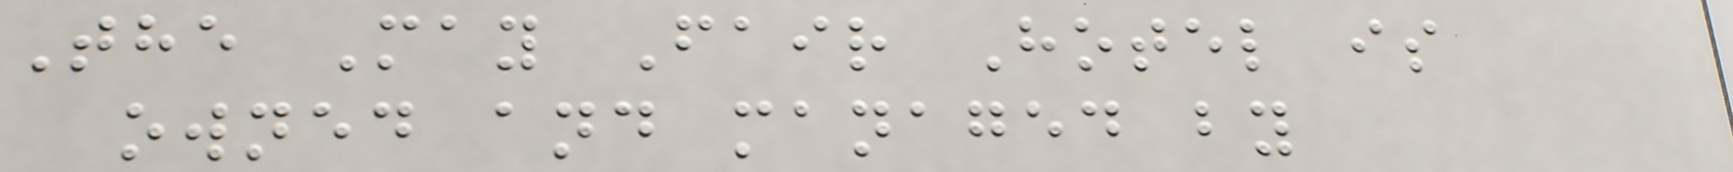The May Fair Hotel is
owned and managed by
